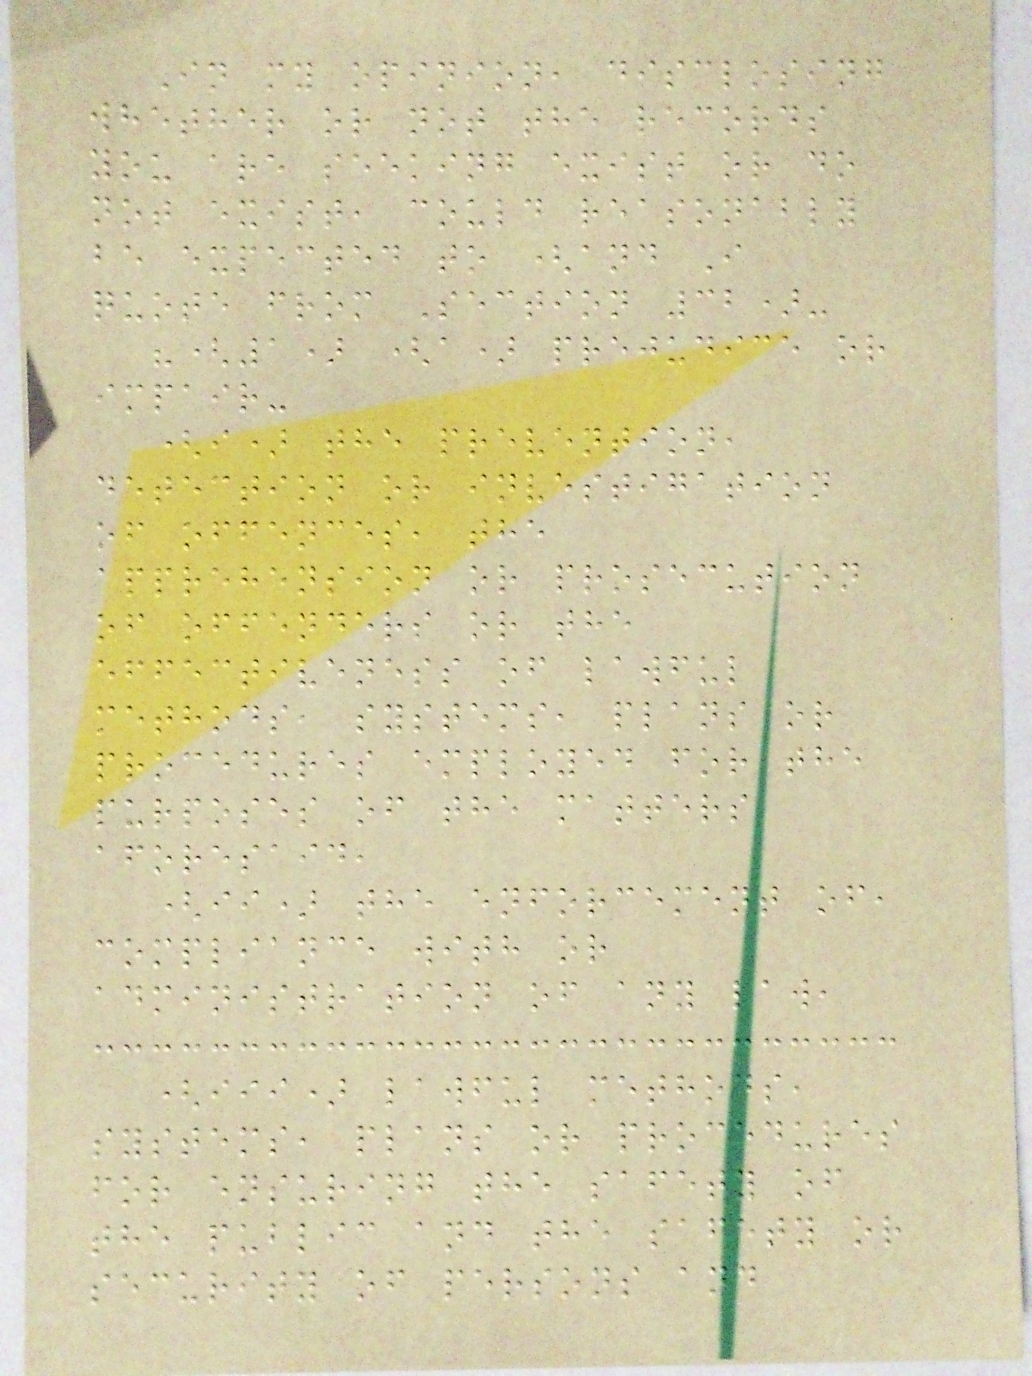In my opinion, disclosing
whether or not the records
you are seeking exist or do
not exist, could reasonably
be expected to (and I
quote from Section 32)-
"(1) (a) prejudice or
impair-
(i) the prevention,
detection or investigation
of offences, the
apprehension or prosecution
of offenders or the
effectiveness of lawful
methods, systems, plans or
procedures employed for the
purposes of the matters
aforesaid,
(ii) the enforcement of,
compliance with or
administration of any law,
(iii) lawful methods,
systems, plans or procedures
for ensuring the safety of
the public and the safety or
security of persons and
